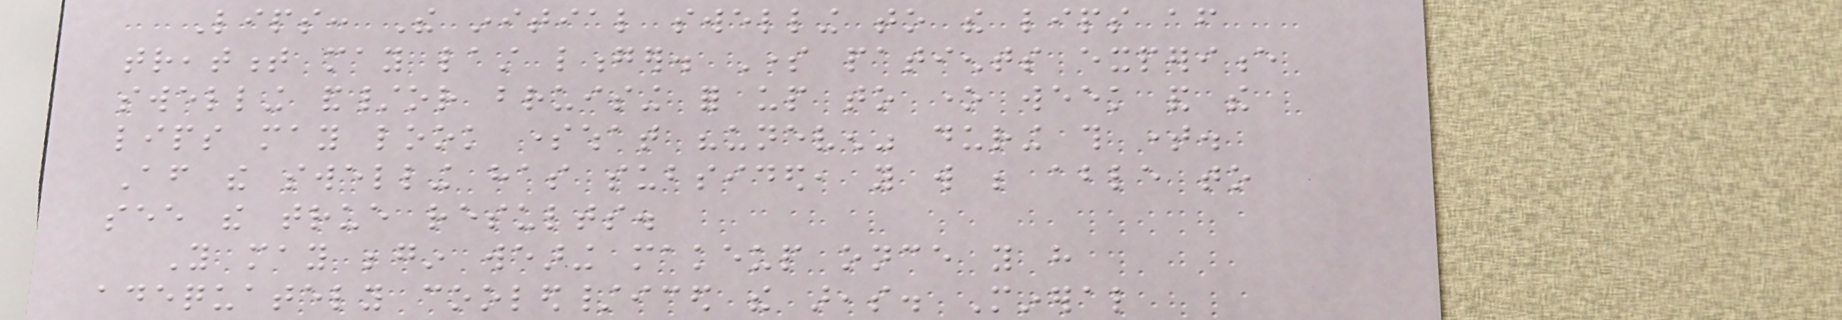Lips: The initial swelling to the lips after
treatment may last longer. Some patients experience
swelling and/or bruising for up to one week and the
lips may look somewhat "uneven" during this time.
After the swelling has subsided, you will be able to
see the true results.
You may begin wearing makeup once you have
adequately cooled/iced the areas. Mineral
